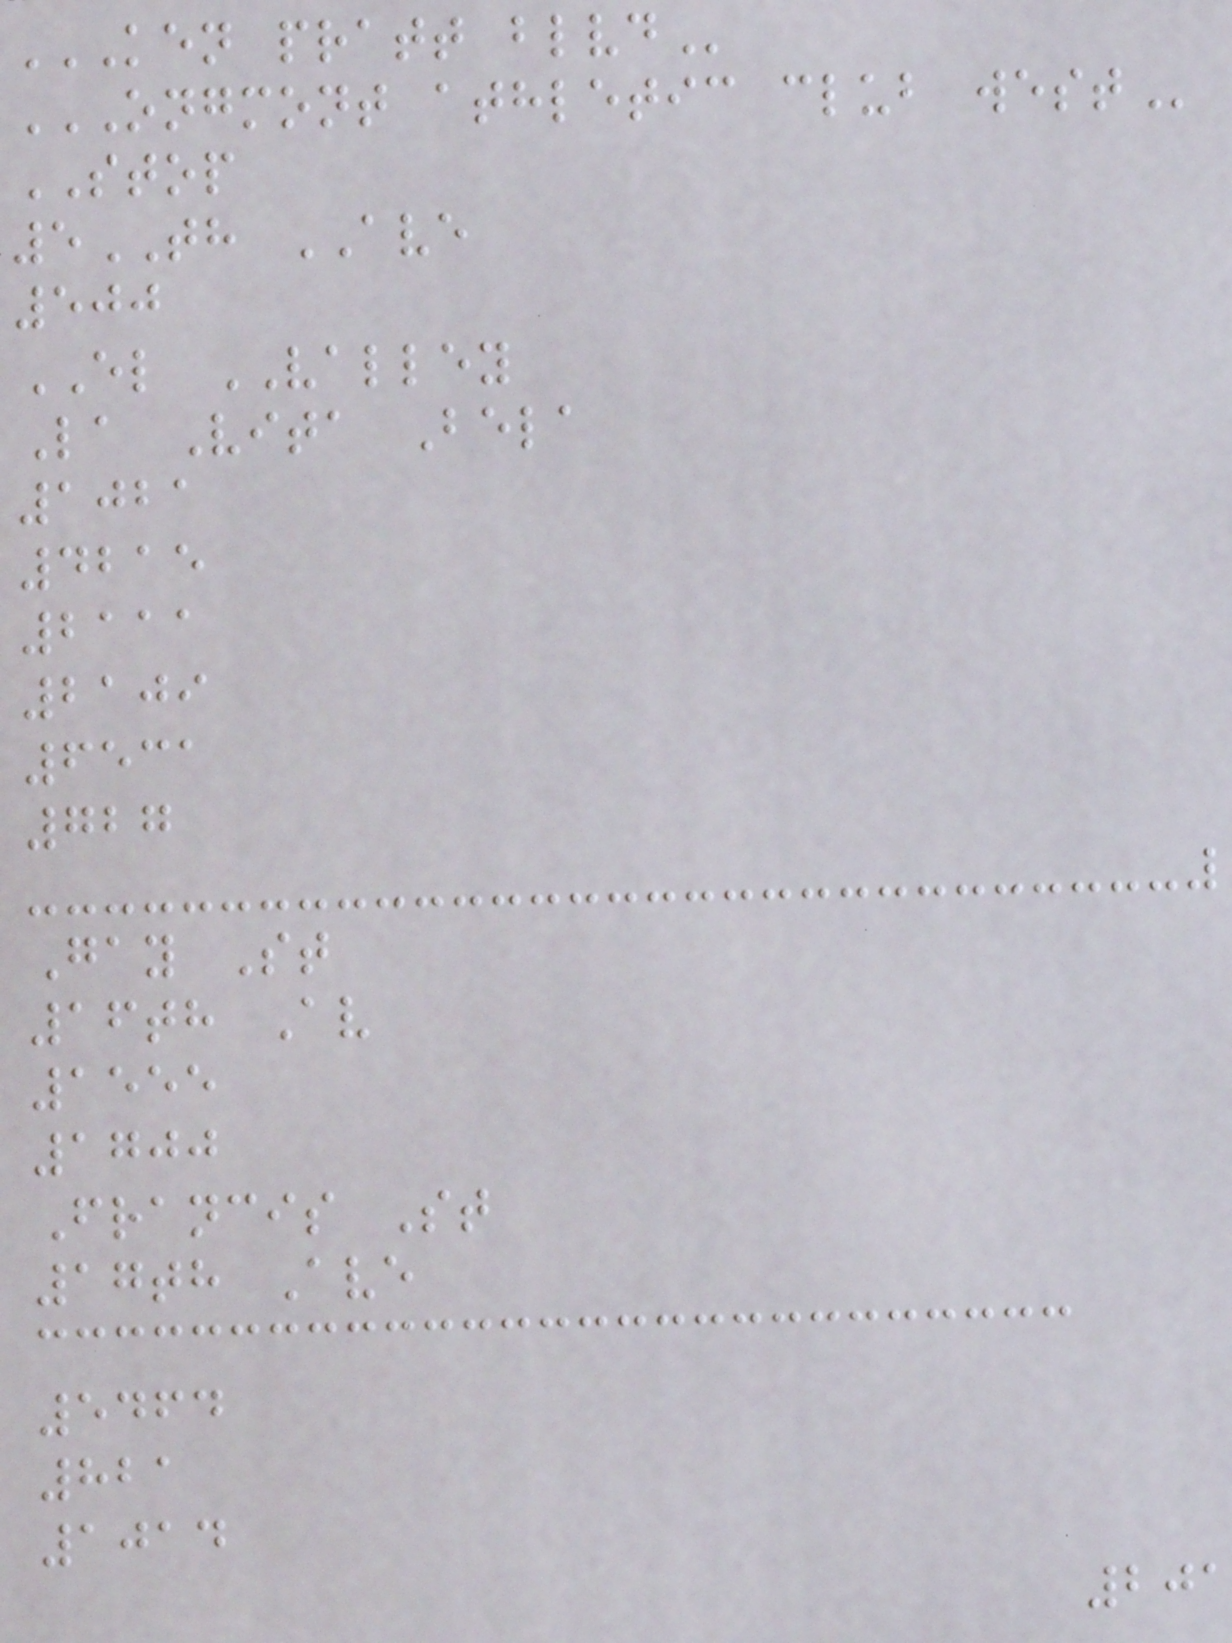KEN PRATT BLVD
ONGMONT ATHLETIC CLUB WEST
STOP
5TH AVE
500
EL VALLEY
La Vita Bela
1021
4215
2111
2109
6531
727
Gay St
16th Av
1555
1700
Francis St
17th Ave
5464
821
1014
